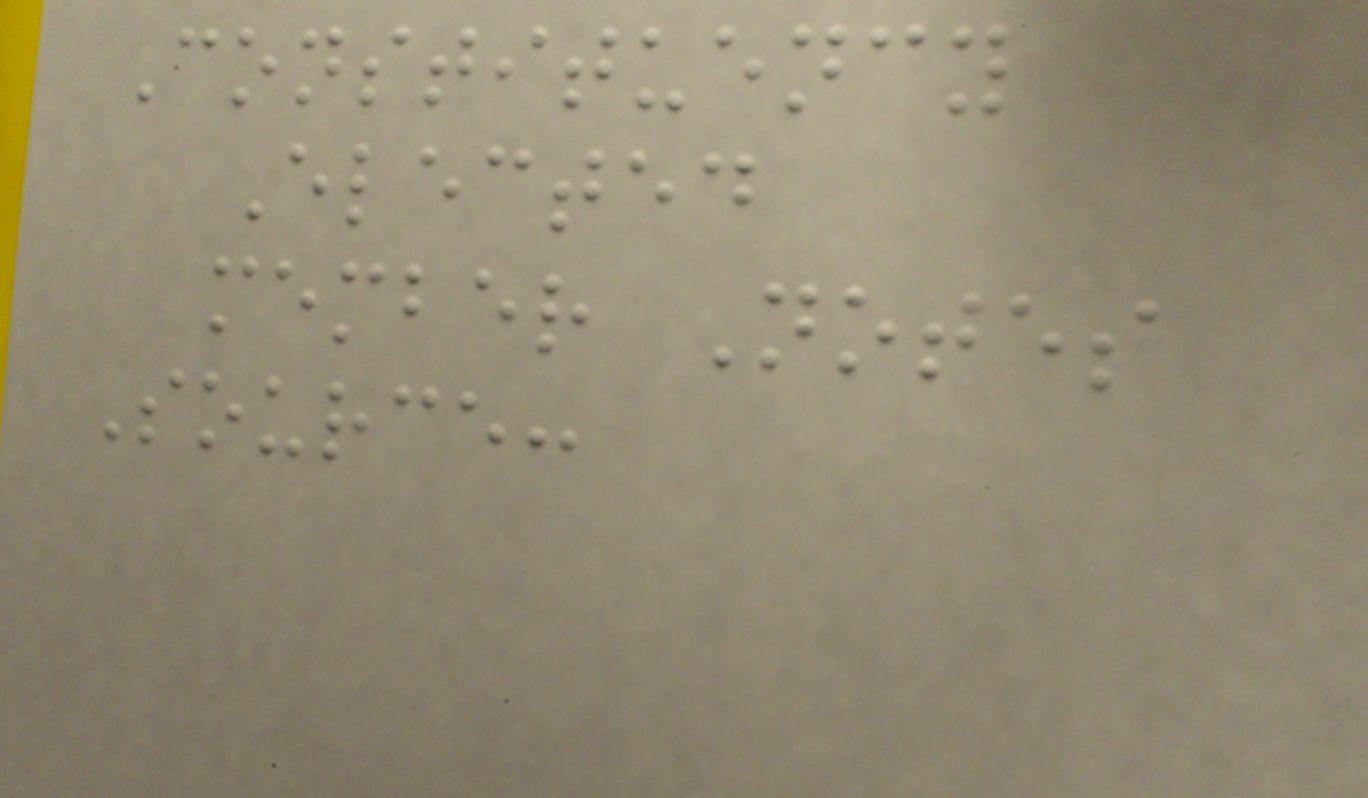Constituency
Elected
member Notes
Source:
